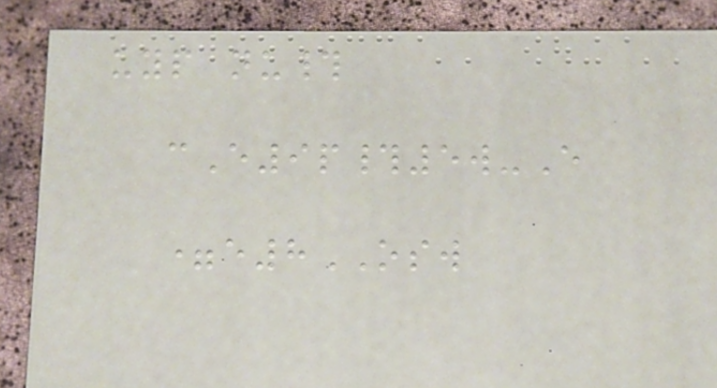uyp nu#
cE9p#5w-E
=e8OSW
